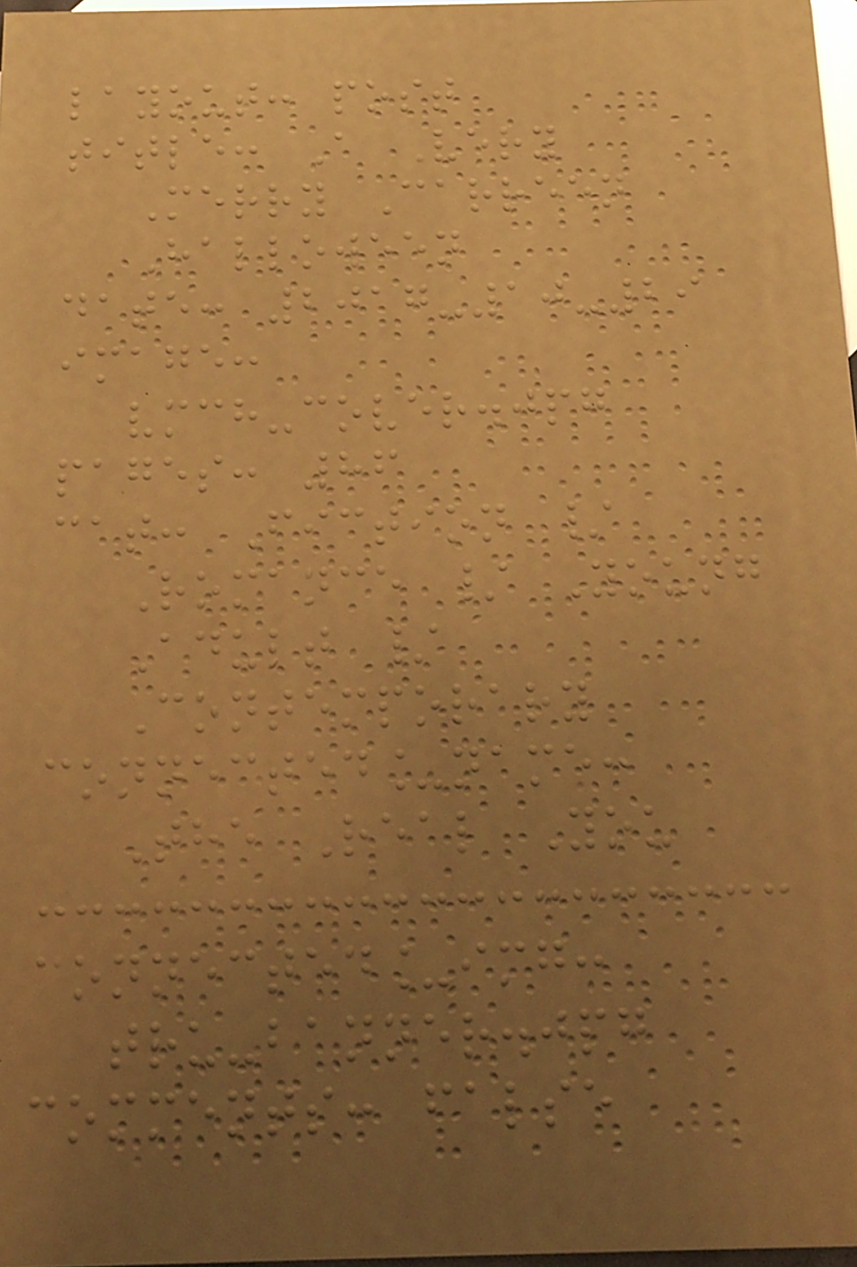layout: post
title: A Very
Merry Carreen
Halloween
date: 2017-10-29
image:
vmch-cover.jpg
pages: 86
cat: Fiction /
Romance / Young
Adult /
Contemporary
connected_name:
The Real You
connected_img:
tru-banner.jpg
comments: false
